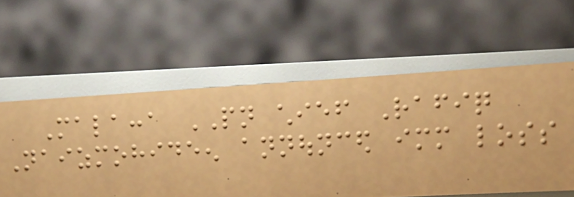Malacca PN chief Rafiq
Naizmohideen announced immediate loss
